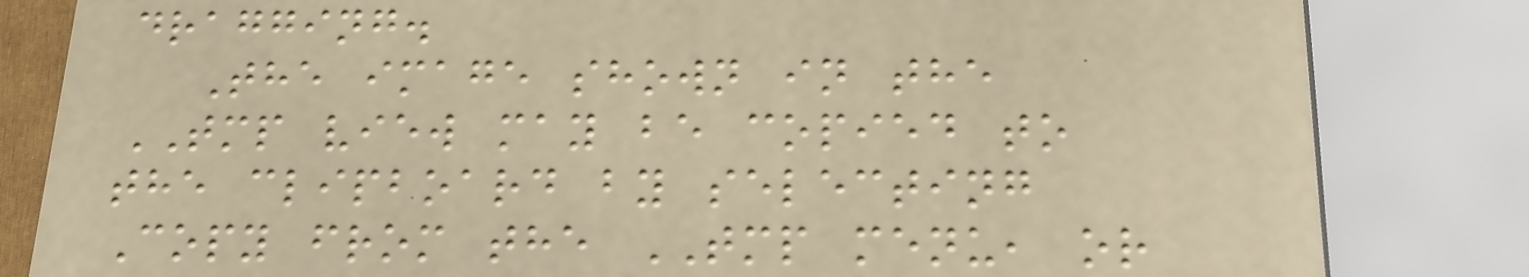dragging.
The image shown in the
TMP view may be copied to
the clipboard by selecting
Copy from the TMP menu, or
